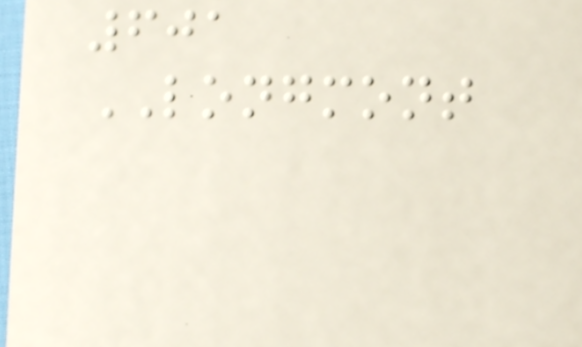601
LONGMONT
